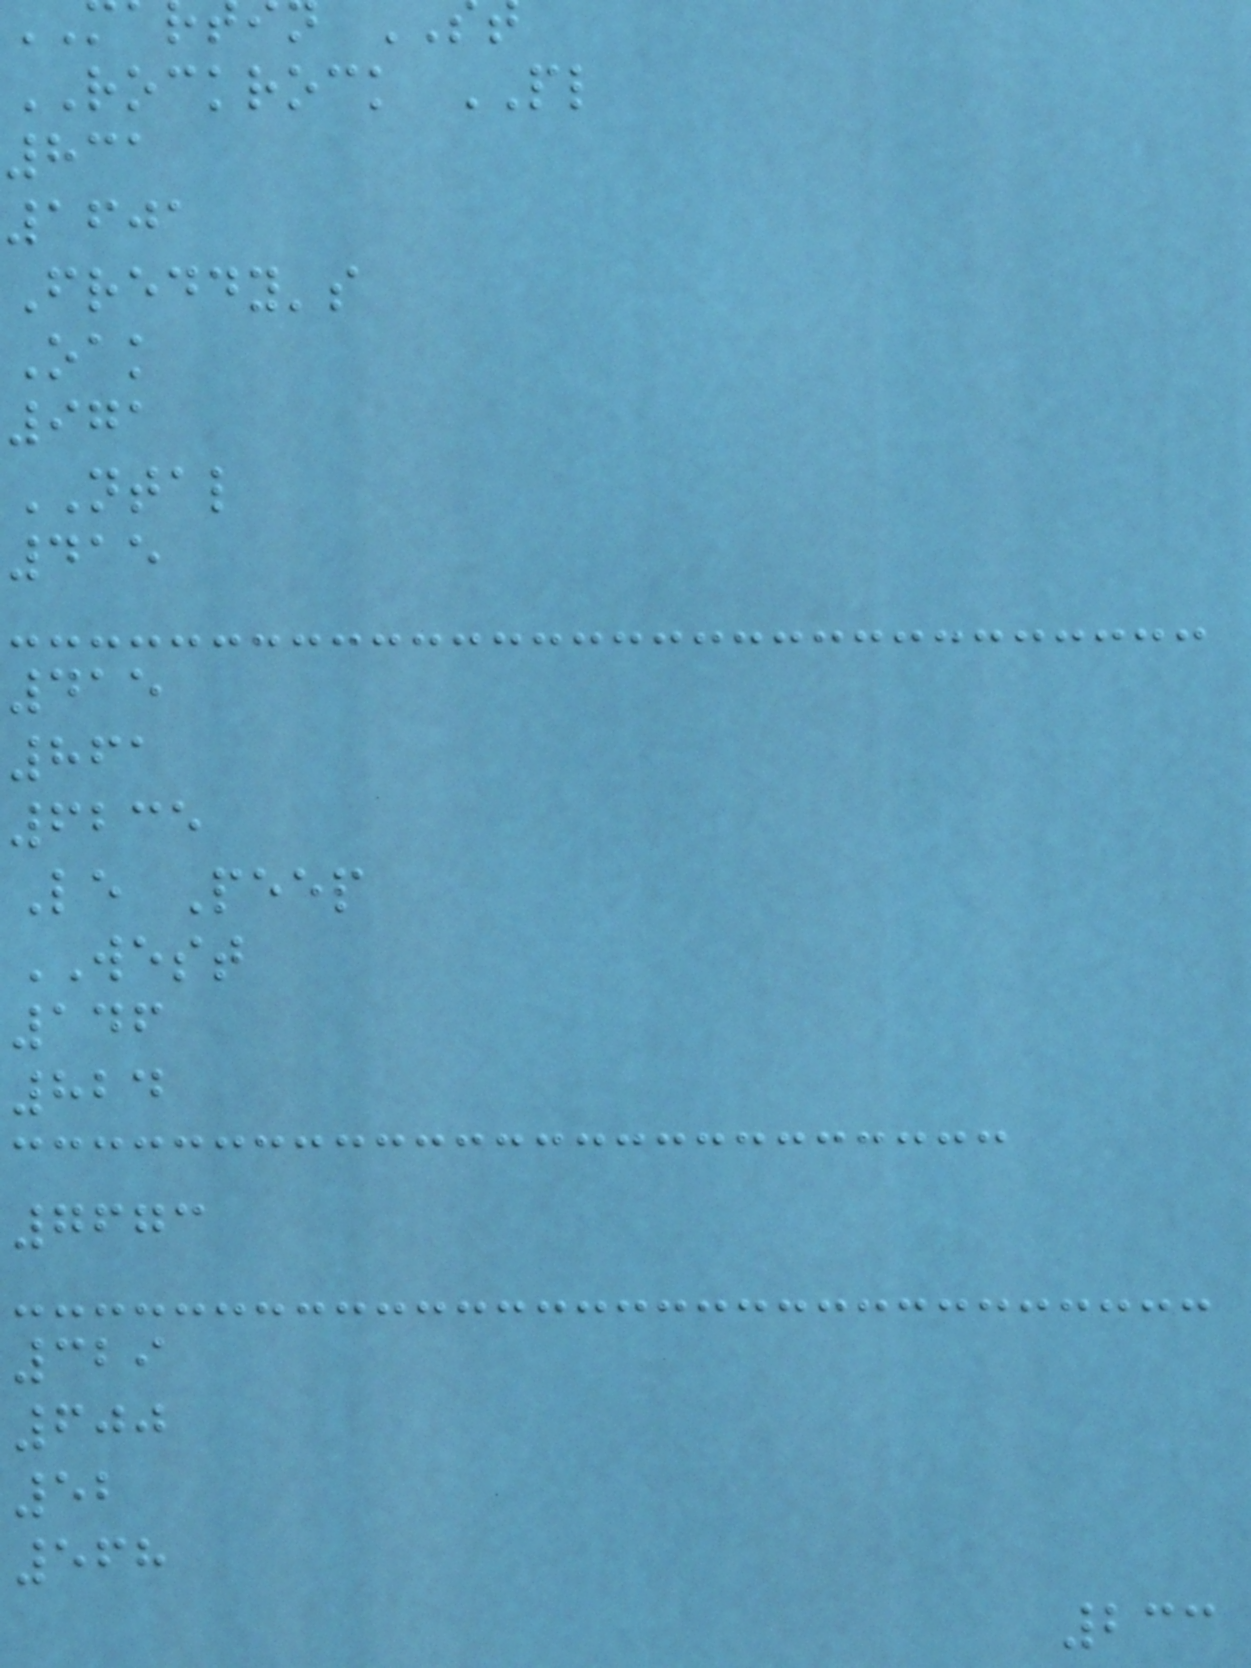ROCKROCK PL
831
1601
Freddy's
Oak
971
NTAL
415
415
861
6235
Le Peep
WEST
146
824
7673
329
600
52
568
233
